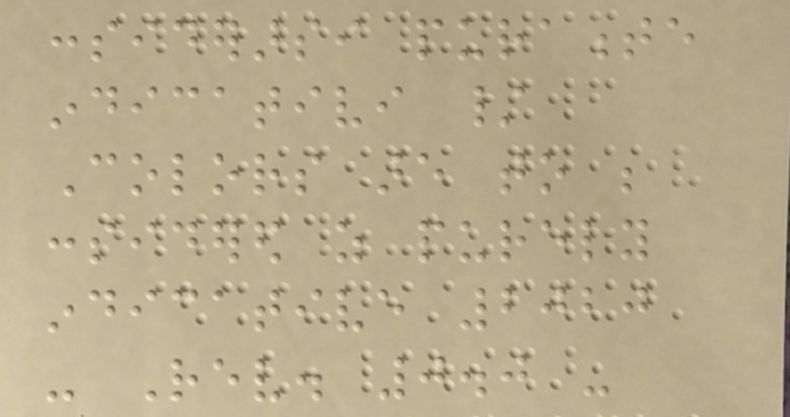considerarsi puramente
indicativi /
Colors are to be
considered as purely
indicative 2020
- Rev. 0.0 -
